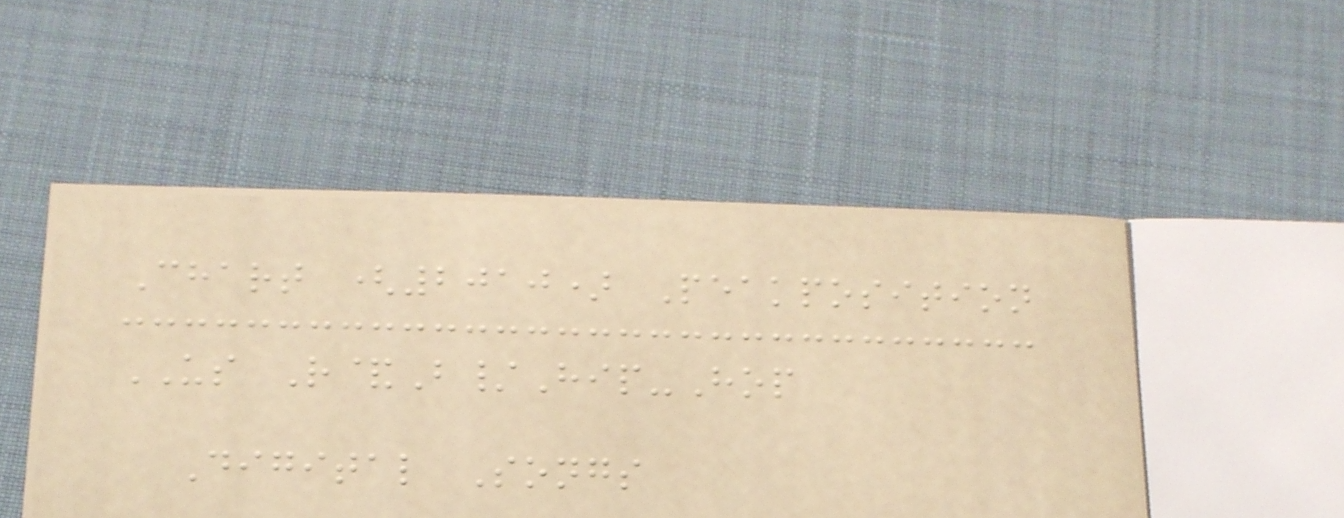Chart (2010) Peakposition
US R&B/Hip-Hop
Digital Songs
